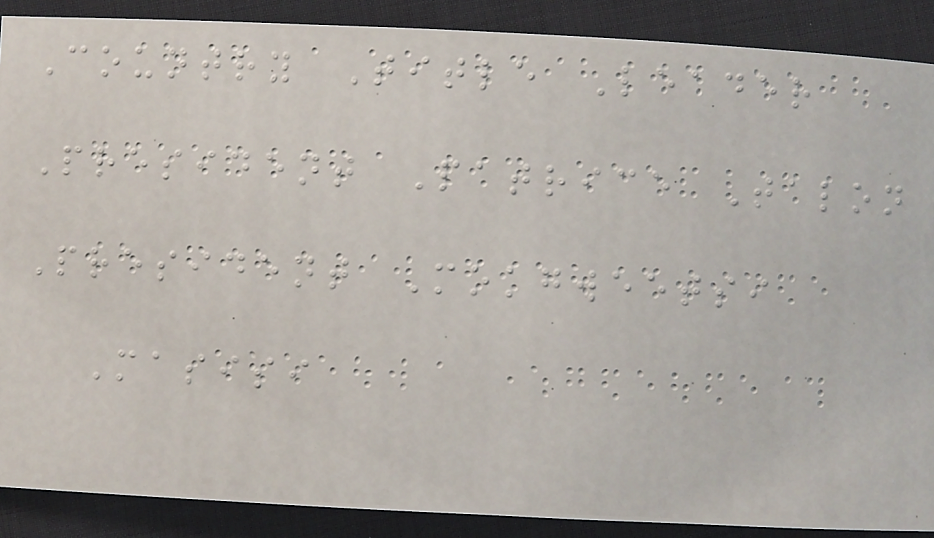Country Title Leader
President Patrice Talon
President Mokgweetsi
Masisi
